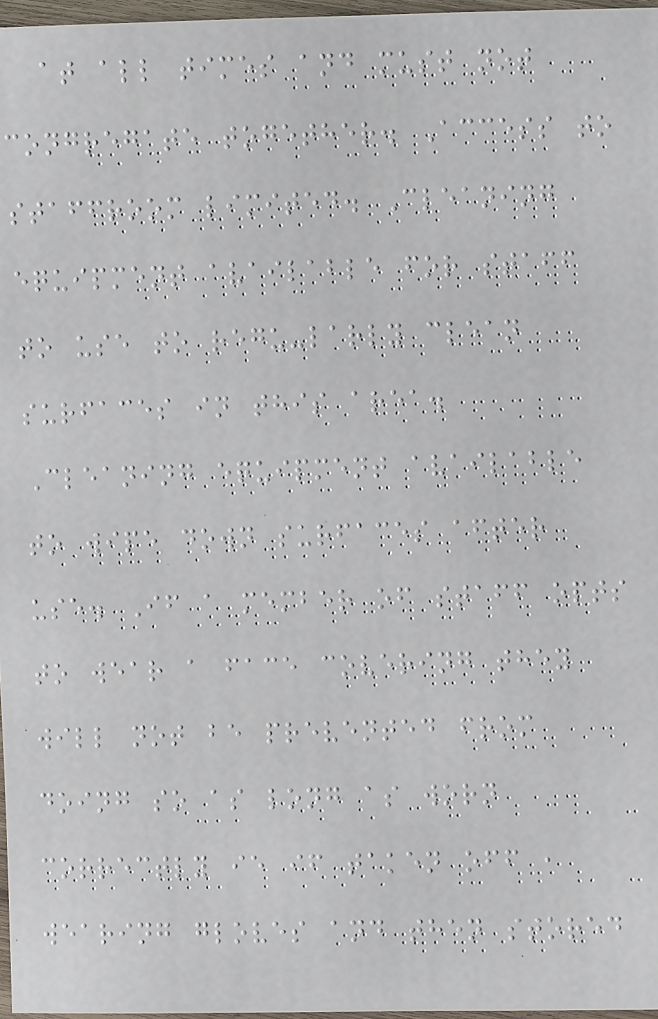at all times and must not
congregate together. Access to
staffroom limited. Cleaning
equipment available for staff
to use to regu-larly clean
surfaces in this area.
Cleaning equipment available
to wipe down surfaces after
use. If a member of staff opts
to wear a face covering they
will not be prevented from
doing so as long as worn
correctly ie if taken off ,
wearing gloves and then stored
